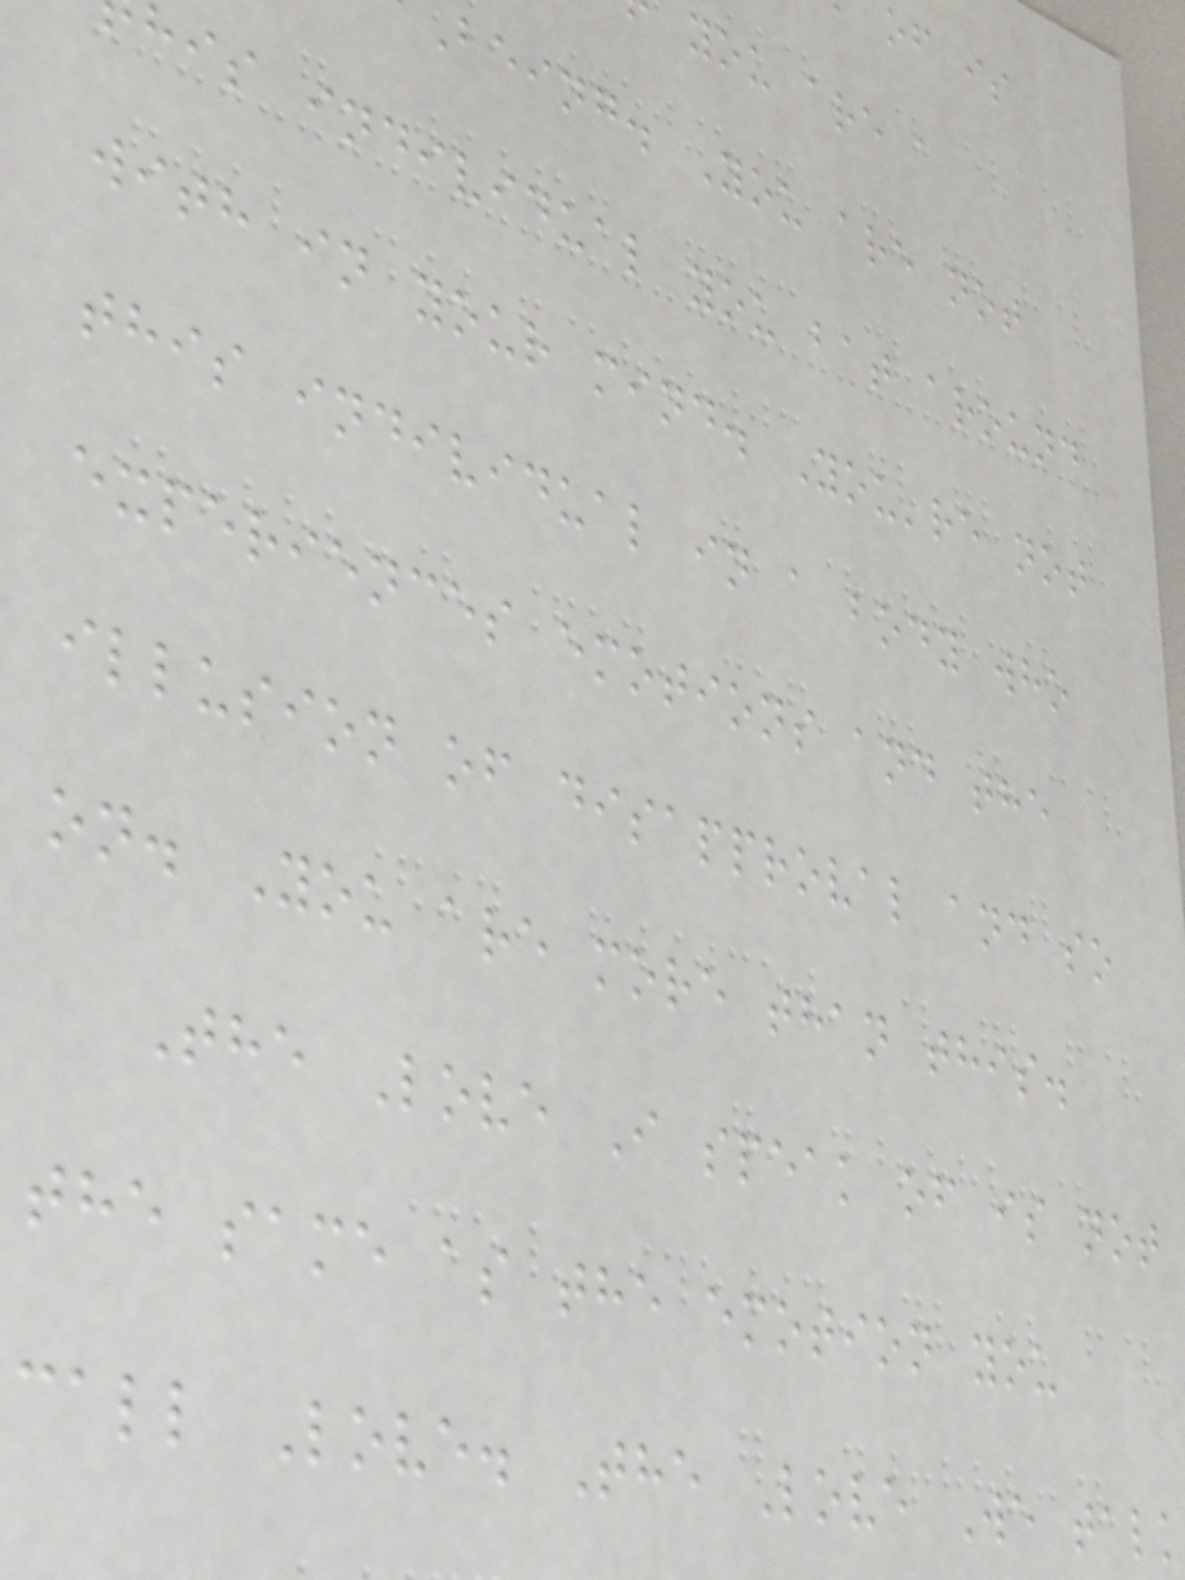you are a
being. You are not
his individual you bat around
with in your mind. You're not
this individual in a body who
experiences emotions and the
illusion of disapproval and so
on. You are more than this.
The Love I speak of is not
the same as the emotion you
call Love. The Love We talk
